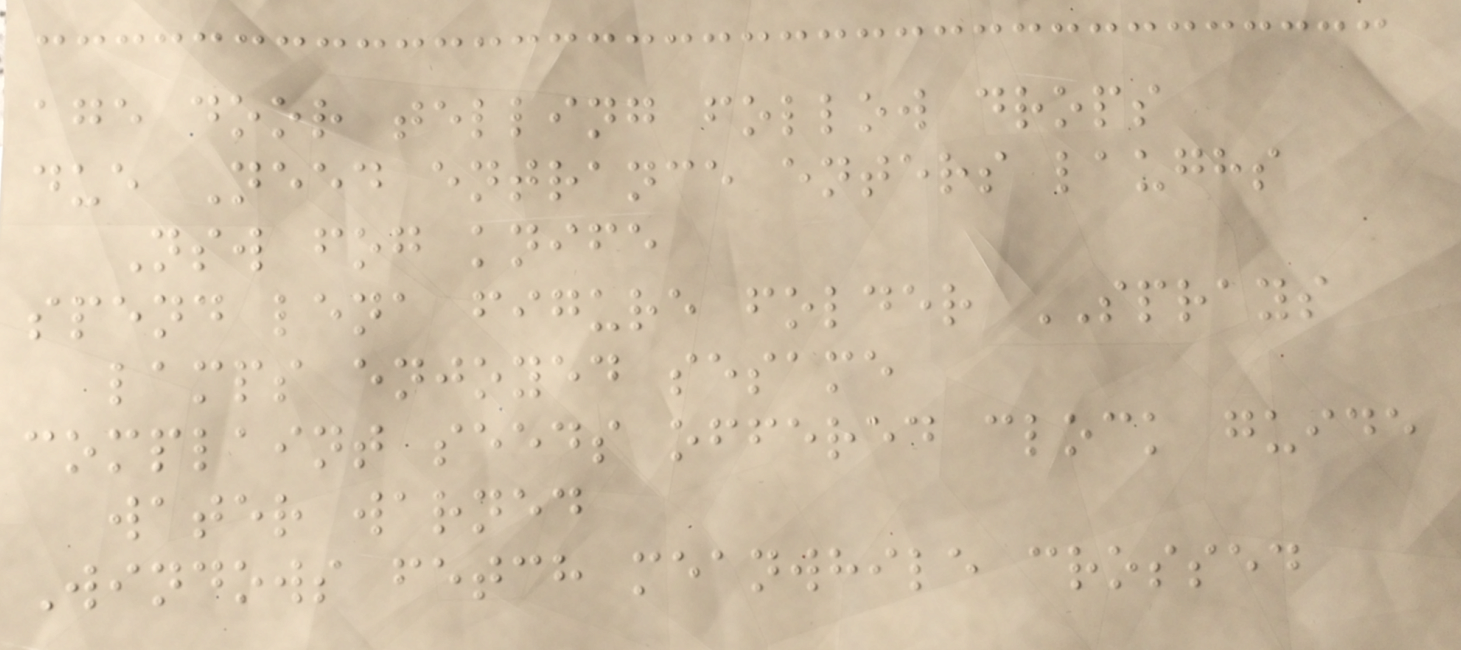age door telling follow drops
due Need entrance enters laughs
Nsw fog knife
spend lena figure folder SPRAYS
lamps enjoyed sesame
complaint seeds offered clock guide
water warned
Windows fetch meanwhile crossed
